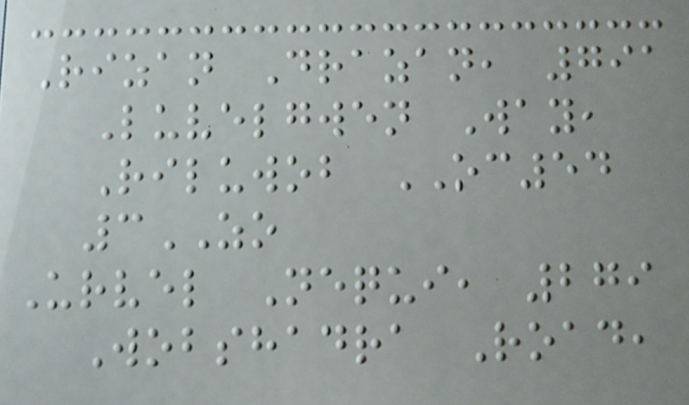Rizan Drazan, 791
Luvelgwen Way,
Riluwob OC54
3ZO
Urvel Nequi, 279
Wobshadra Road,
